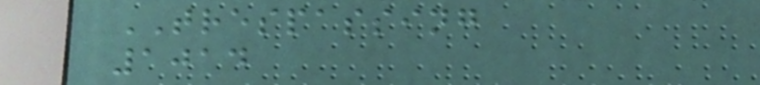TRESPASSING
1014
